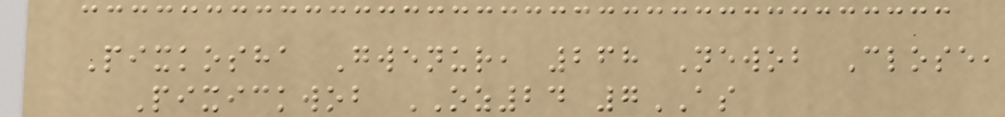Pixkosha Gwenur, 268 Newob Close,
Pixickwob OZ24 7AS
